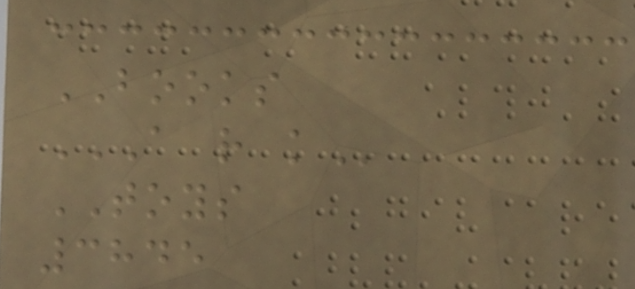BOOKS
A R K
TOYS
3845
